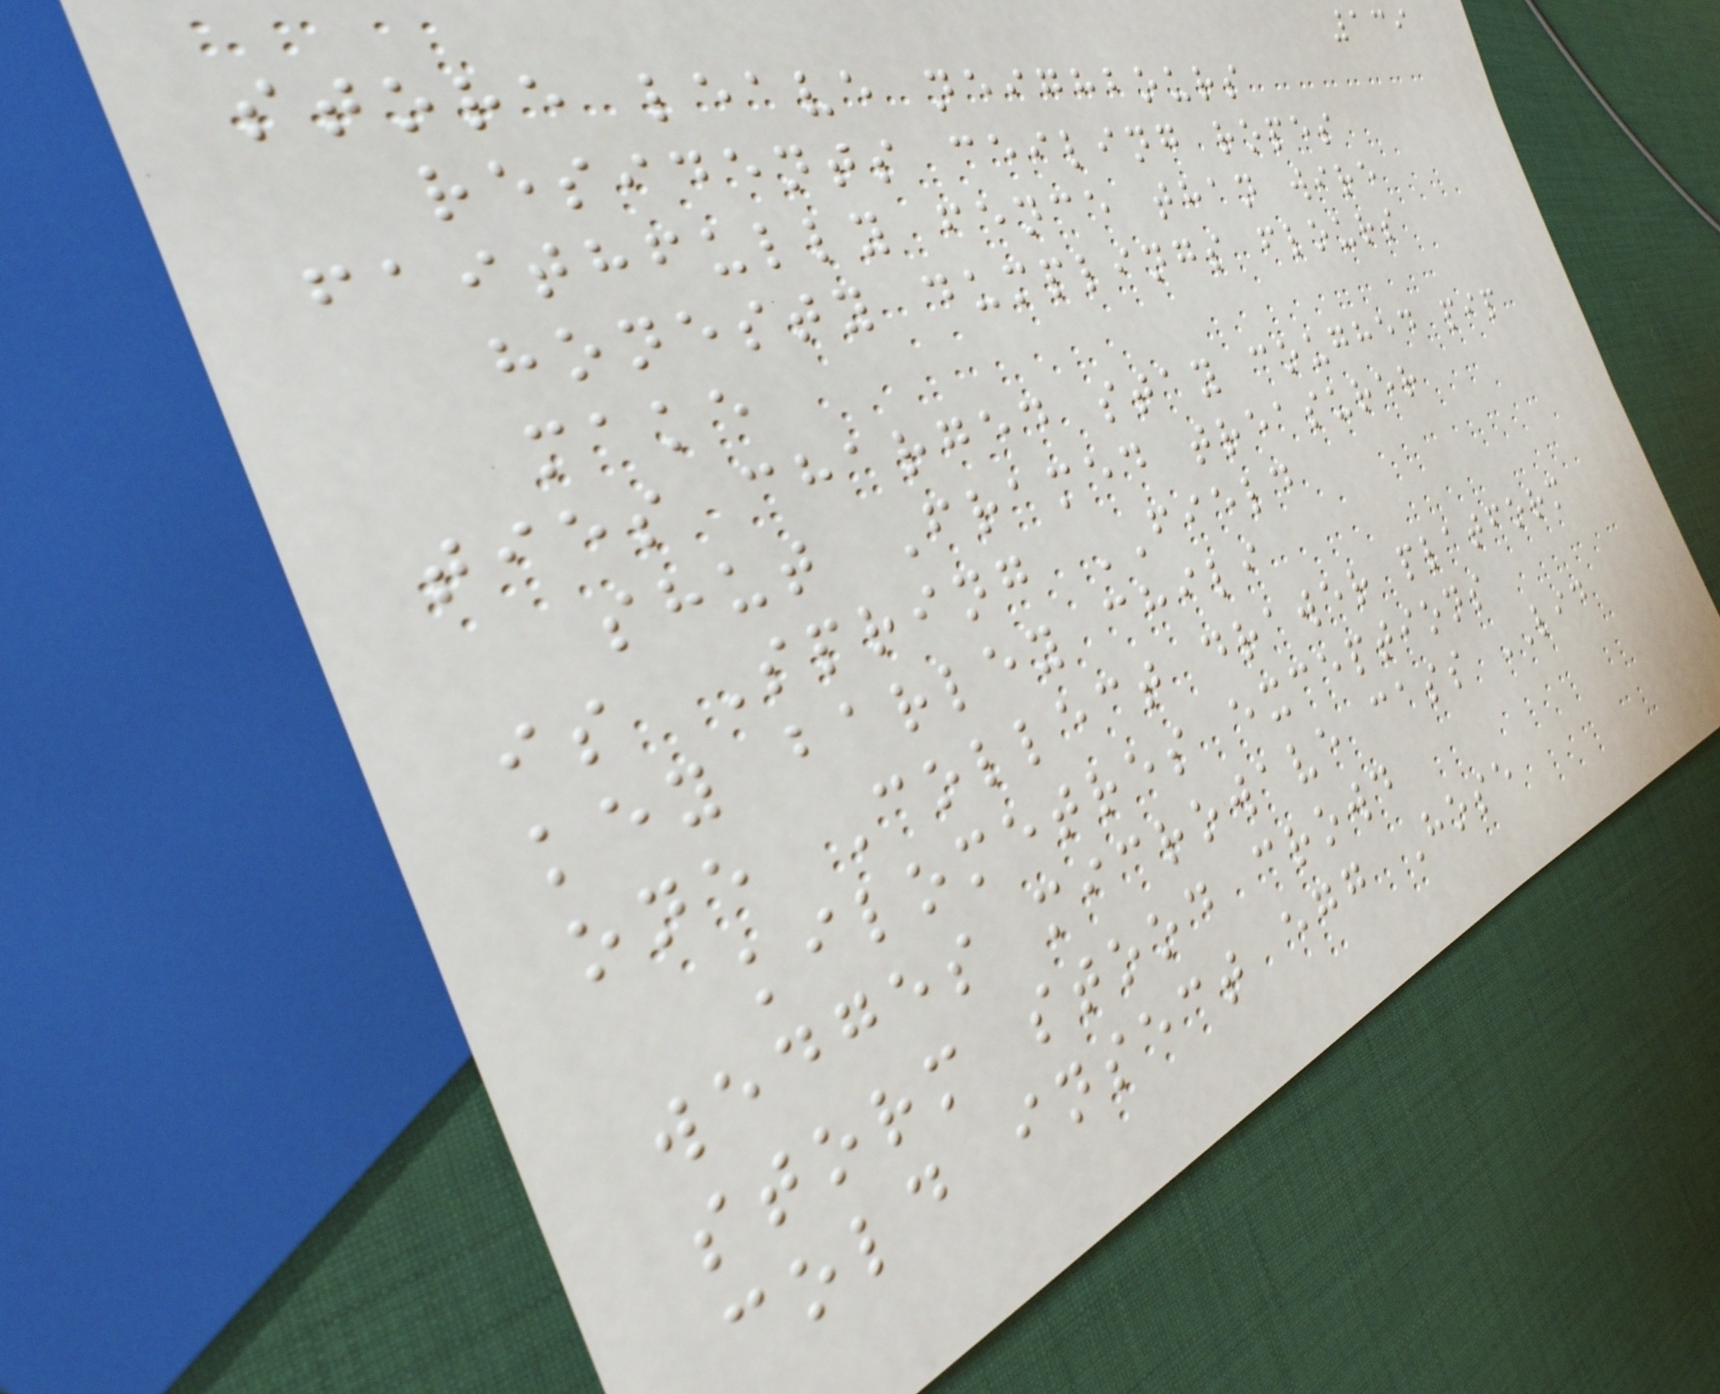139
store leave neighbours
residents ceiling ropes
faithfully fence than wire
honesty dumplings flours
make
ties charged stay coughed pip
shut Framed treasurer
is Spring FIELD
key barley chili
one Collect drawer platform
kilometres exceptions
wedges microwave cass LID
storm stood crowd
cold insect egg Hose
